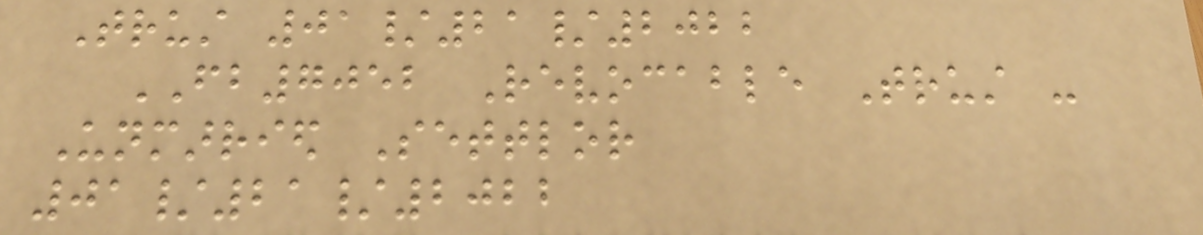Trust 01/21/2022
FB7052 Revocable Trust -
Unmarried Settlor
01/21/2022
